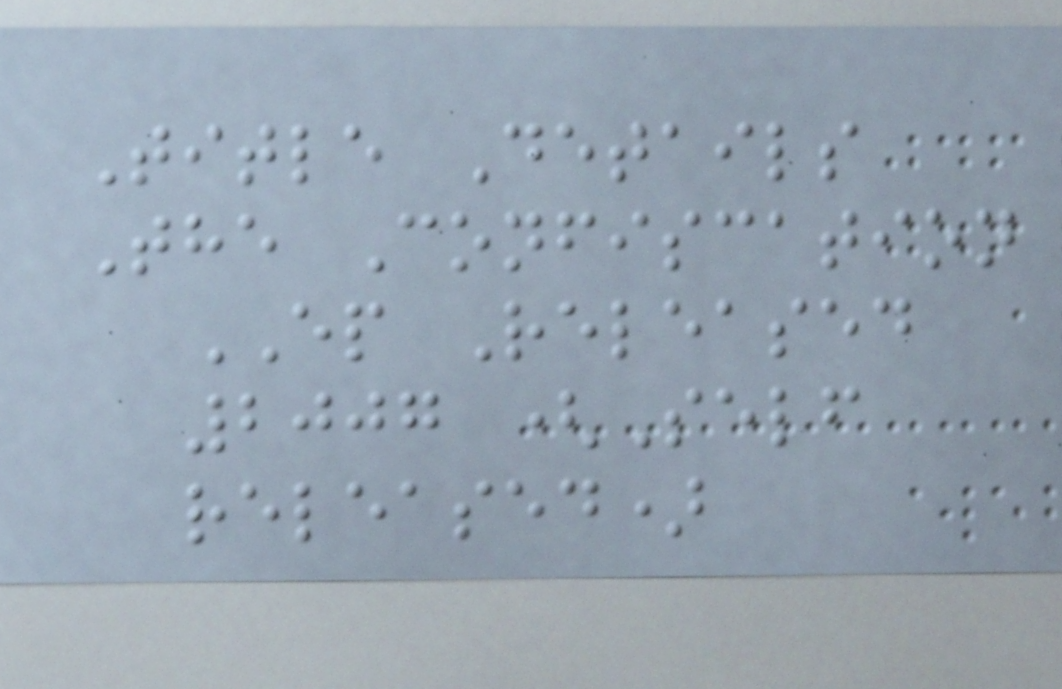Title Details
The Confiscation
EP Released
2007 (Self
released)
